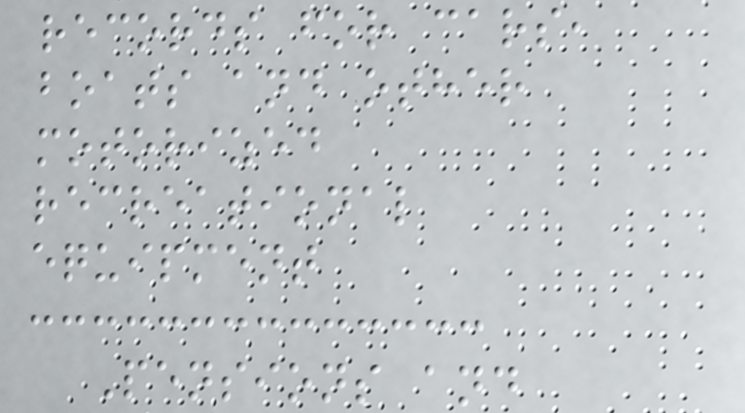records for cars,
boats and other
motorized
recreational
equipment
Pensions and
